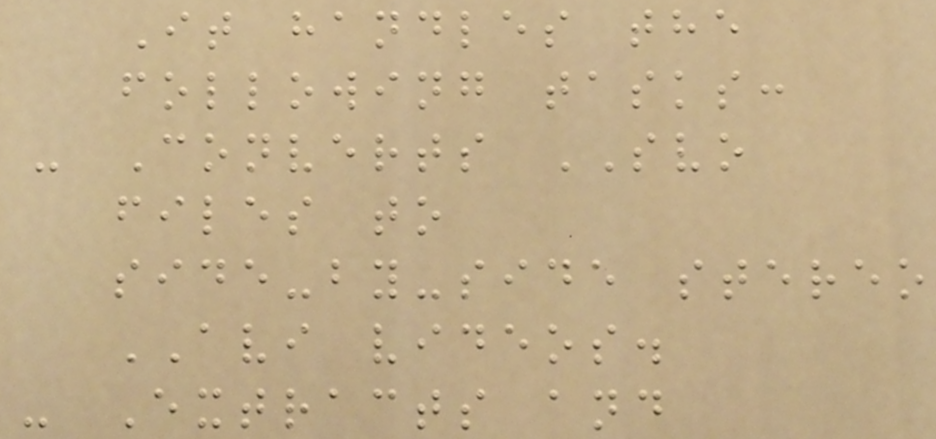It handles the
following tasks:
- Converts SVO
files to
side-by-side stereo
AVI videos.
- Extracts and
